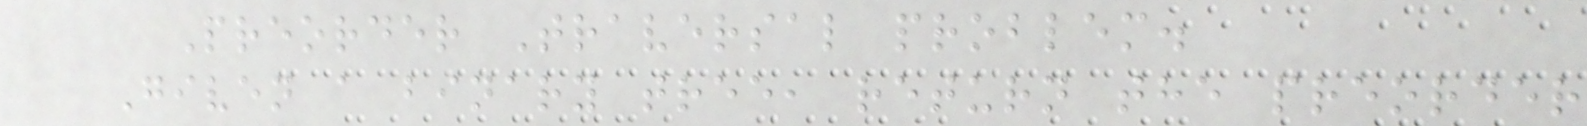Preorder Traversal problem.
Given a binary tree, return the preorder
